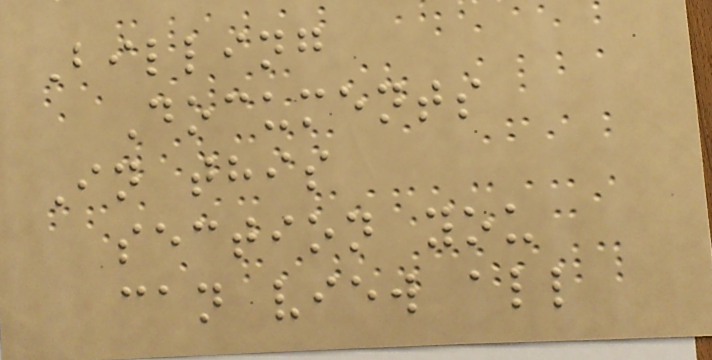Billing
Documents
In this
section you
can view all
